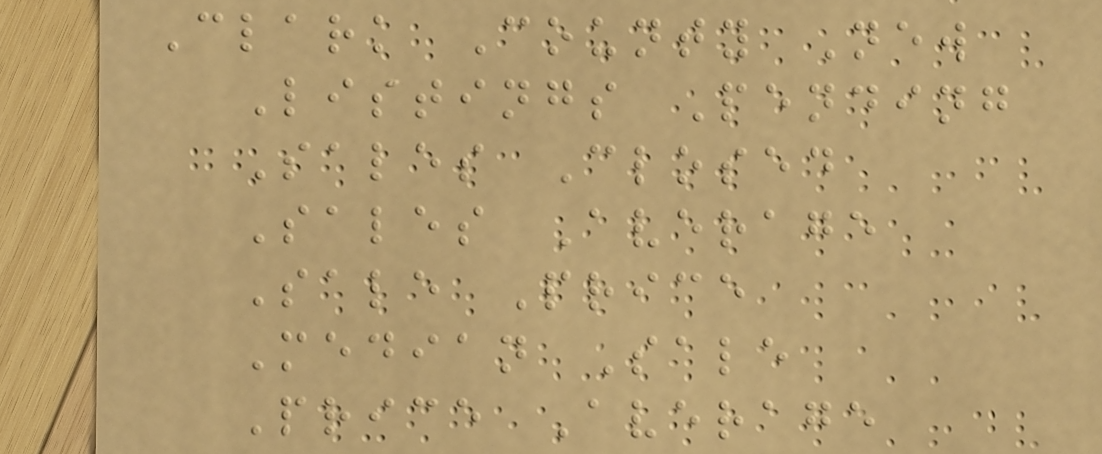Clark County New
Listings Pending
Sales Closed
Sales Average
Sale Price
Median Sale
Price Average
